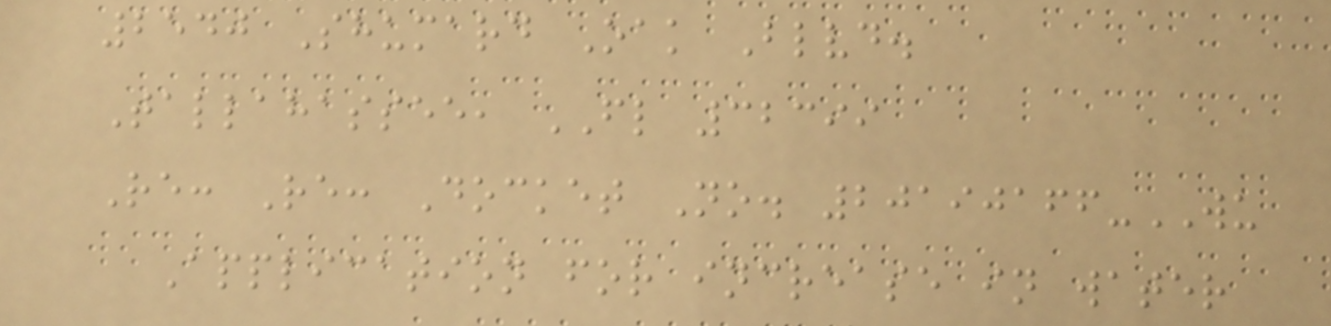2540 Shumard Oak Blvd.
Tallahassee, FL 32399
Re: Re: Docket No. 20190166-WU
Application for increase in water
